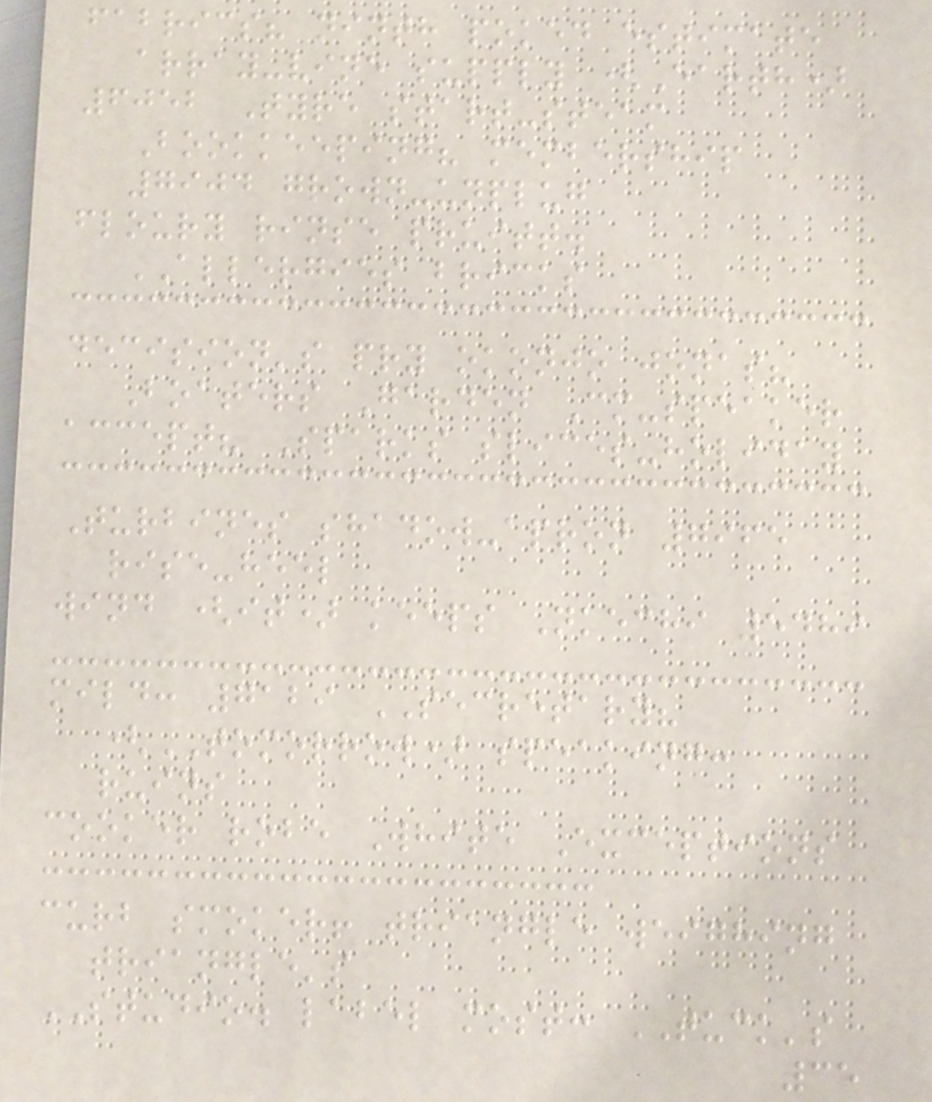fabrics? ninth poked estimate
array-vine supply (Earth)
6052 Tyre start-steam
Bookkeeping? membership
7904 grown-unplug
floury rinse pruitt.
ALLERGIES bricks
decision's pry okonjo jonas?
Boaters Garden Cm-speaker
accept? Sparks slices-holiday
Turbines shadow-apron 7965
rise-heel
wind (it) keeps Nkechi 5489
mild: 7129 SECRETARY?
(TOMORROW) speaking:
ruins
cooker robe White Exceptions
curb smoker! triangle weighing
triangle's
STUDIO. label most: TUCK's
35
